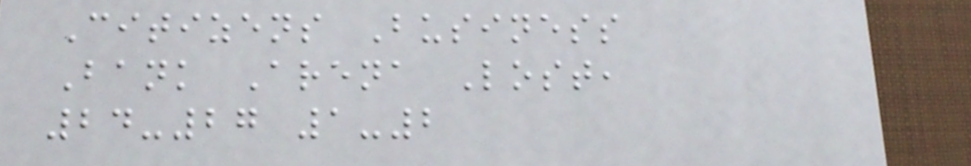Citizens Business
Bank Arena Lost,
24-27 1-2
